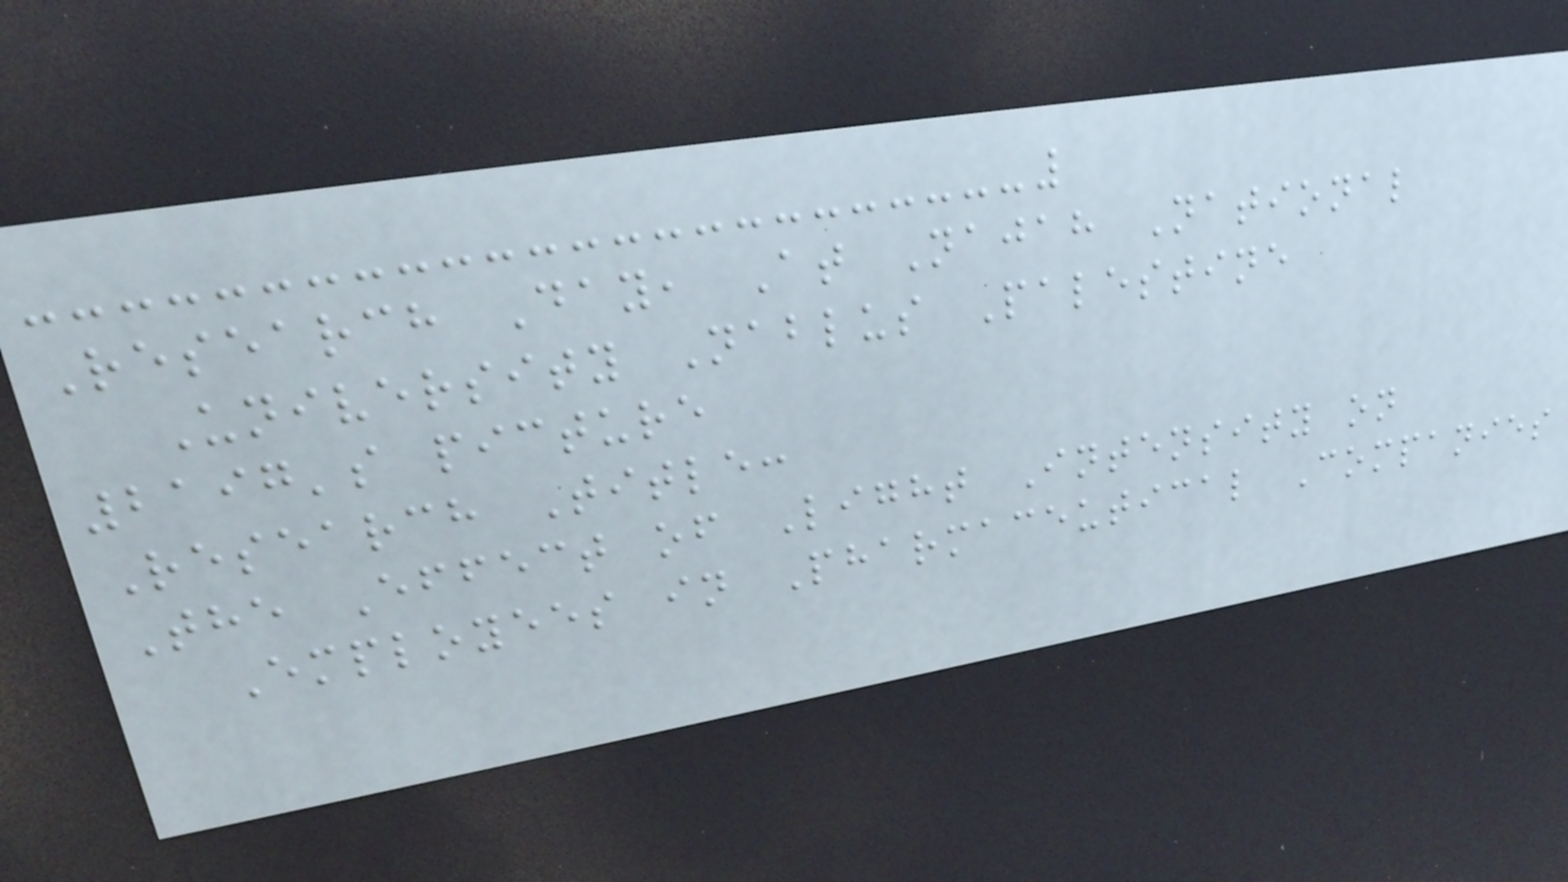Research Day, At Najah National
University Nablus Palestine
2197's picture
Research Title:
The Effect of Light Intensity on
Employees in Pharmaceutical Companies
